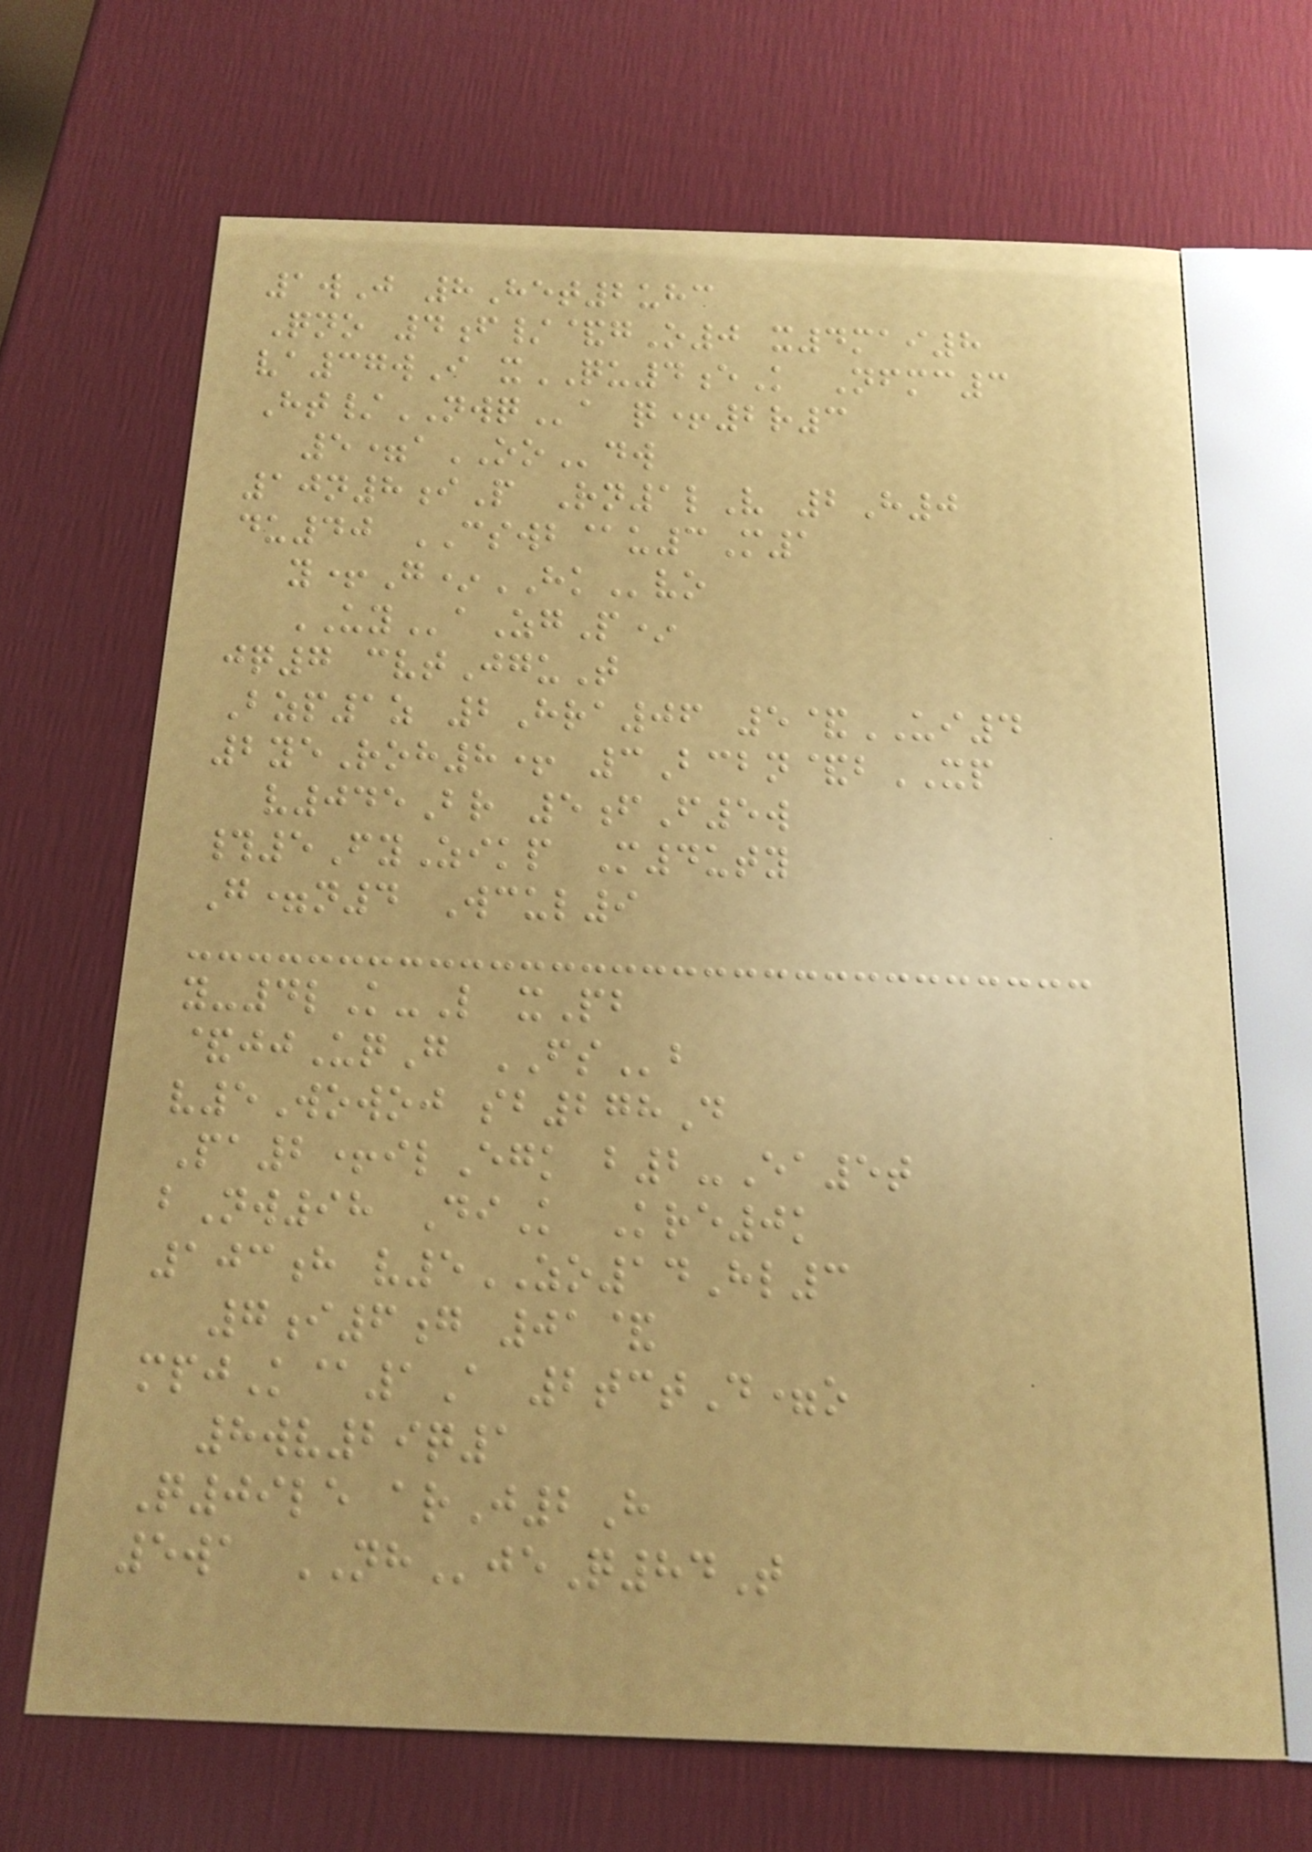1wJ 8Het2uhc
Qno 4f/&gO0 x4mai8
va37wI xQU4eK Nfmc3
Ht/NWQa q+2r3
5=aOOdw
10n8iP Rn1lV 2H0
du40 CSWB@u3M1
y+G*HKvo
UYaZgP*
jq7 cvtJguT
Bzp1z 2Hra06 5&UI4
2yeRoh8+ 3Bcbn&bXP
v045Br 5fF5w
#5FyZikp M4uty
G=n4 Wcul9
y-4lK-L xPb
&jjUqG FSb
v5Wowoj sb278D
Pa2+ilEgk b2-Ea5t
bNw98 DiK Kre0k
103h v5ZO14Hl3
7i6g 01&
mpjK@1A 2tctD=o
8wv29q1
Q09le arJ2H
5wa NHjeQ84T
